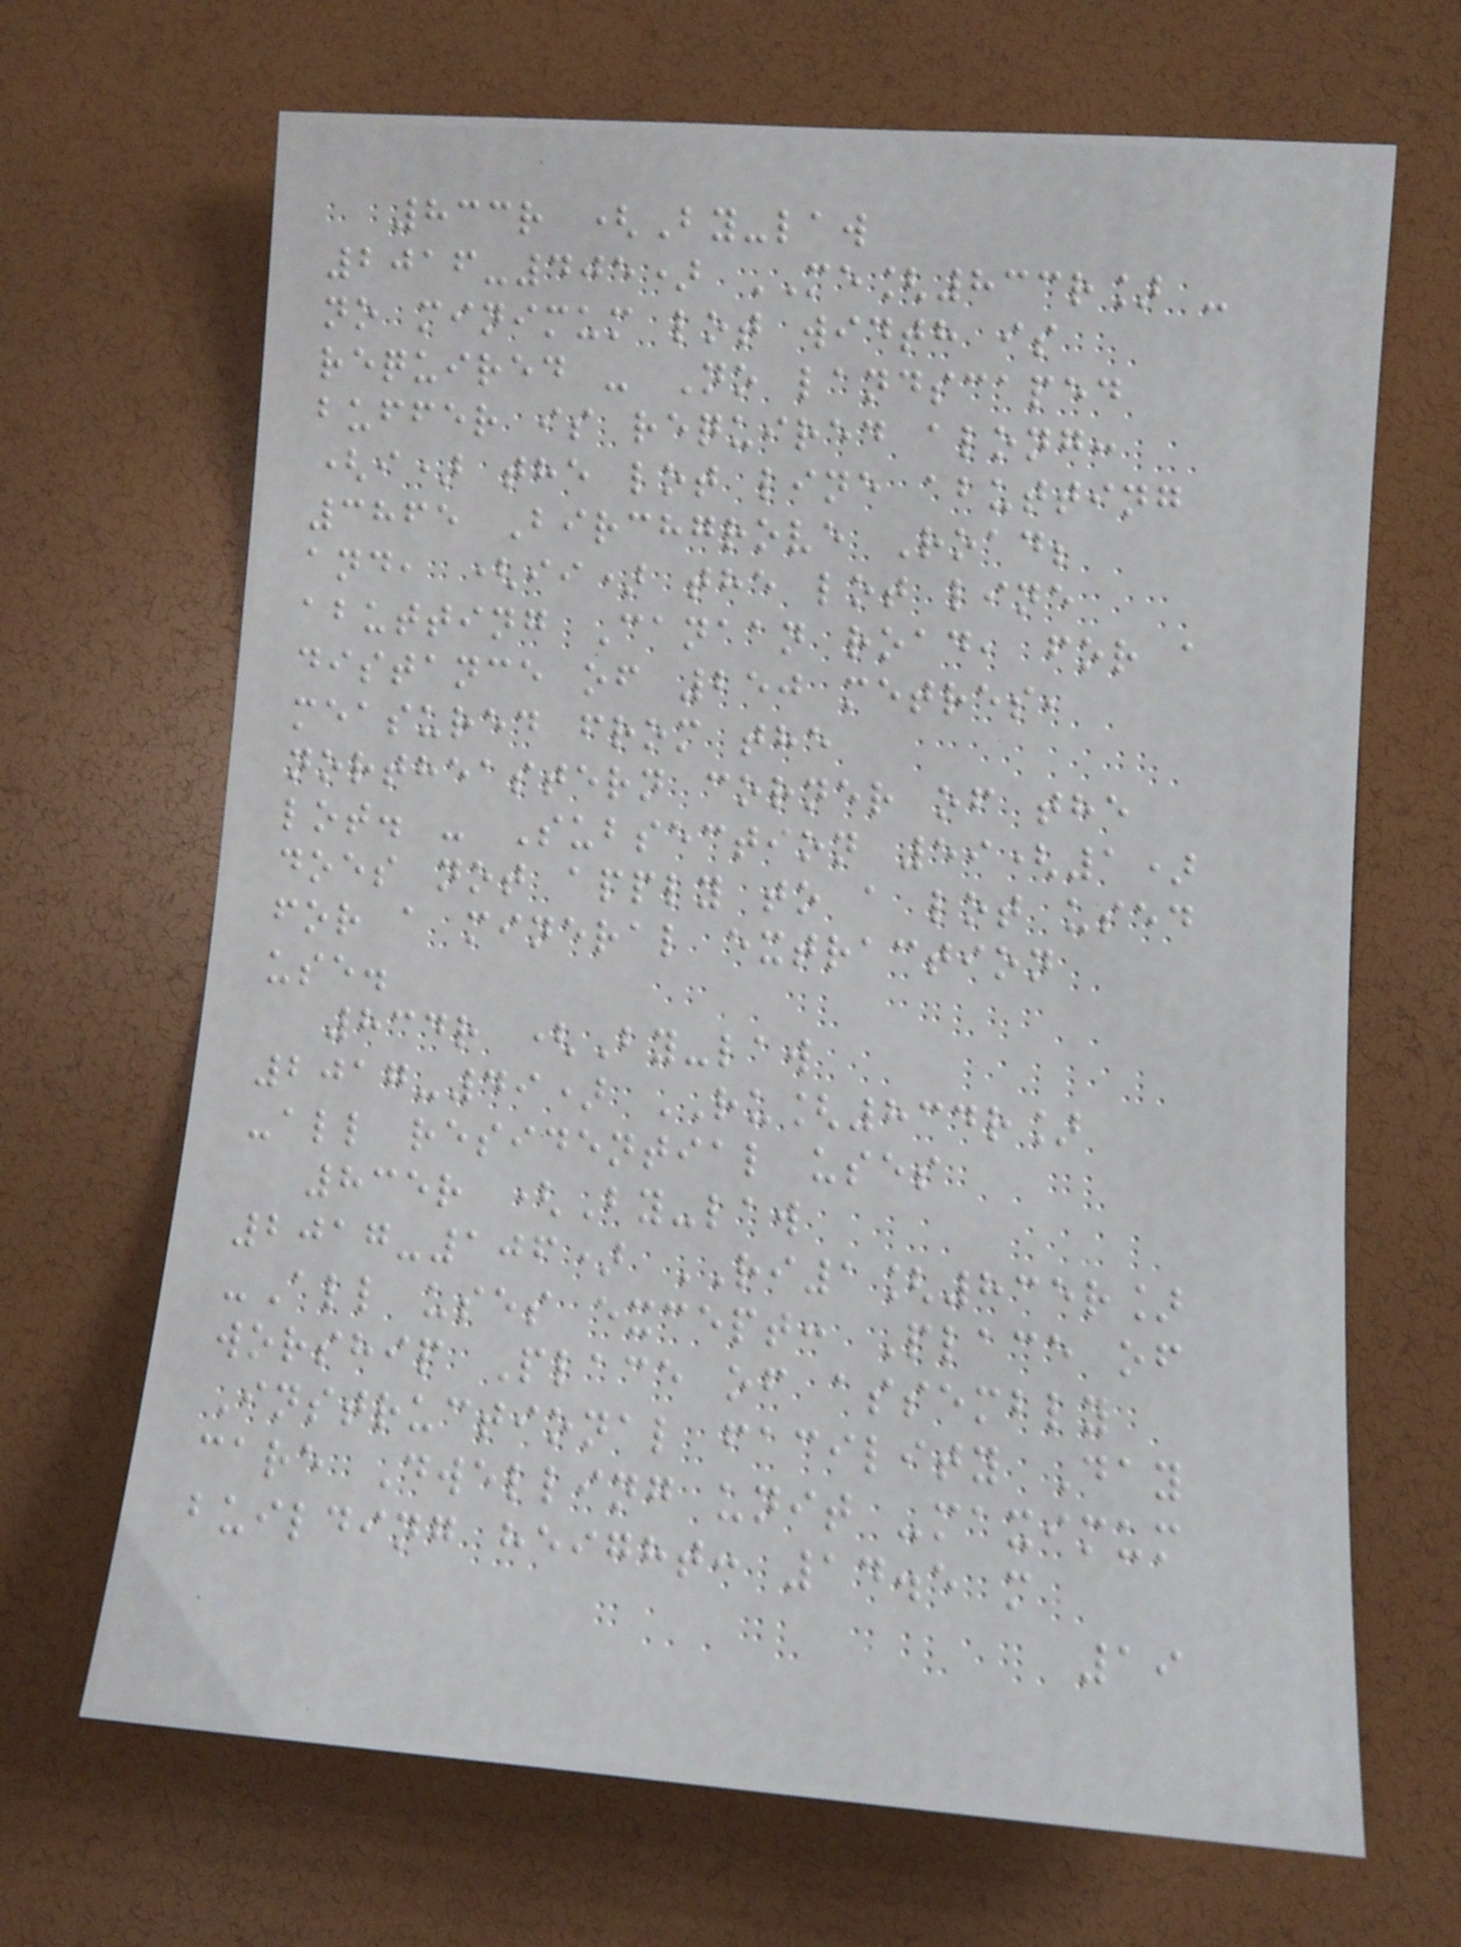833r (By-law
2016-405) ME[833r] -
no minimum lot width is
required - No landscaped
buffer is required along:
(i) the lot line abutting
3865 Birchgrove Road;
and, (ii) the lot line
abutting Canaan road, for a
distance of 250 metres,
measured from the
northeastern corner of the
lot. - Subsection 59(1)
does not apply to a lot used
for a mineral extraction
use.
834r (By-law
2017-49) RU[834r]
-all residential uses
835r (By-law
2017-106) RI1[835r]
-All uses except: Place of
worship Place of assembly
Instructional facility Day
care Dwelling unit -maximum
building height: 14.5 m
19
